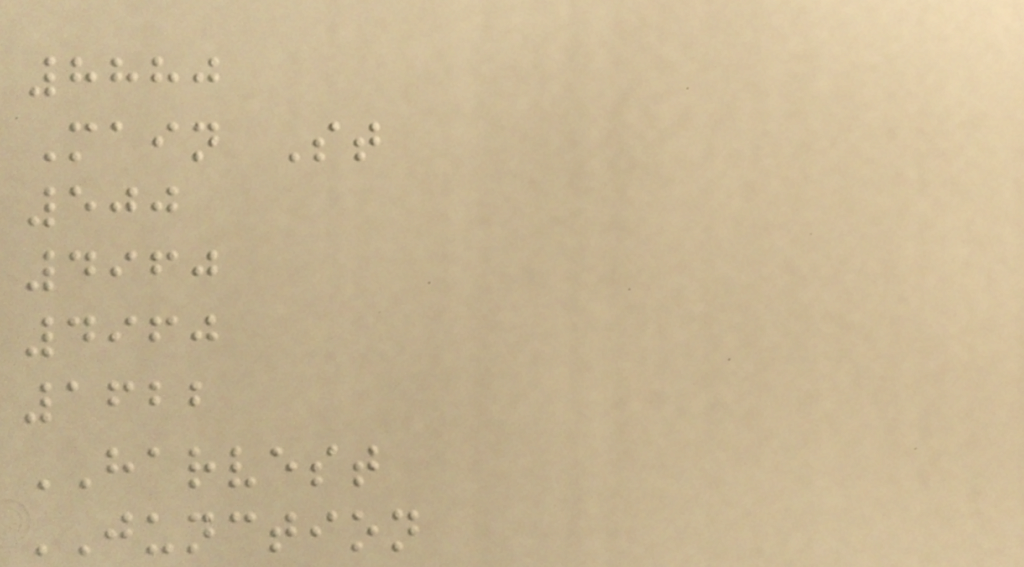8880
Main St
500
4960
4960
1622
HARVEST
JUNCTION
